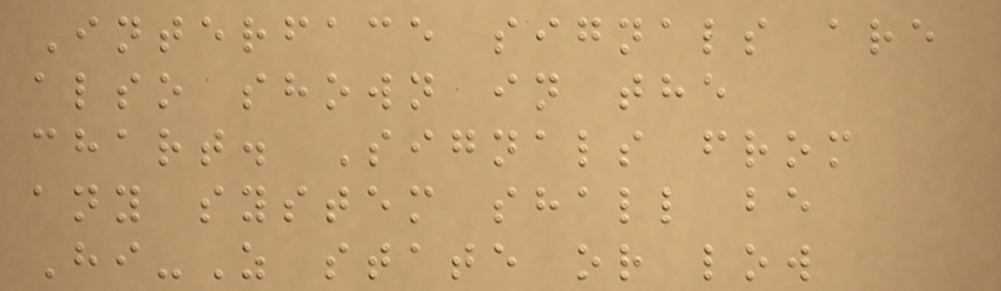Interface signals are
also shown in the
chart. Signals from
any system shall be
Hi-Z state or low
